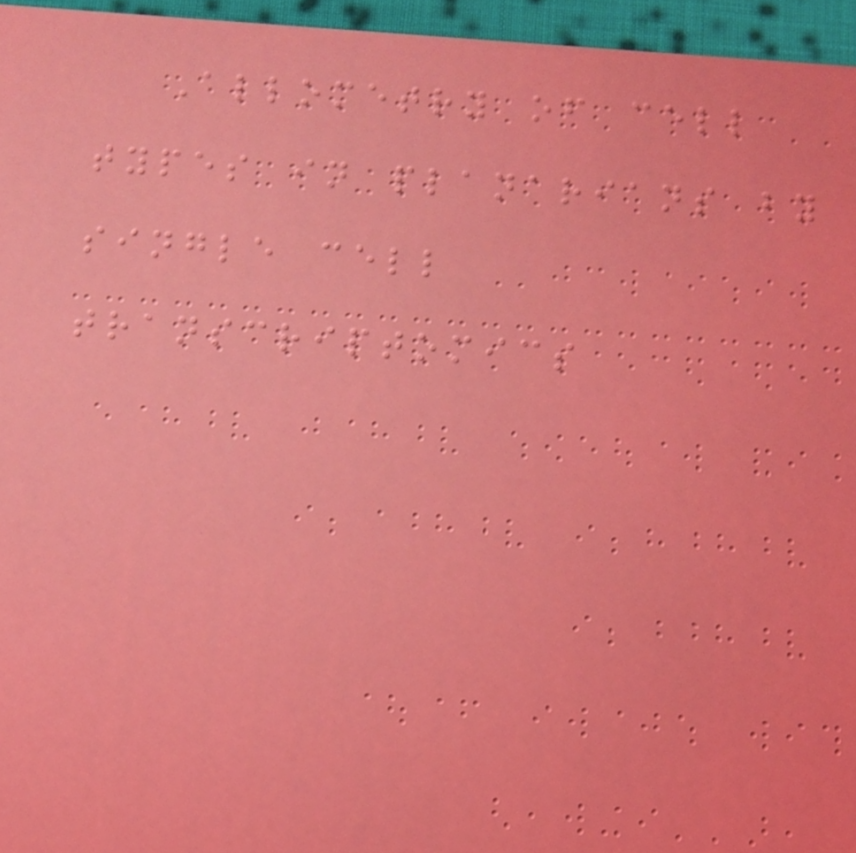Allometry of cell
types in planarians by
single cell
transcriptomics
